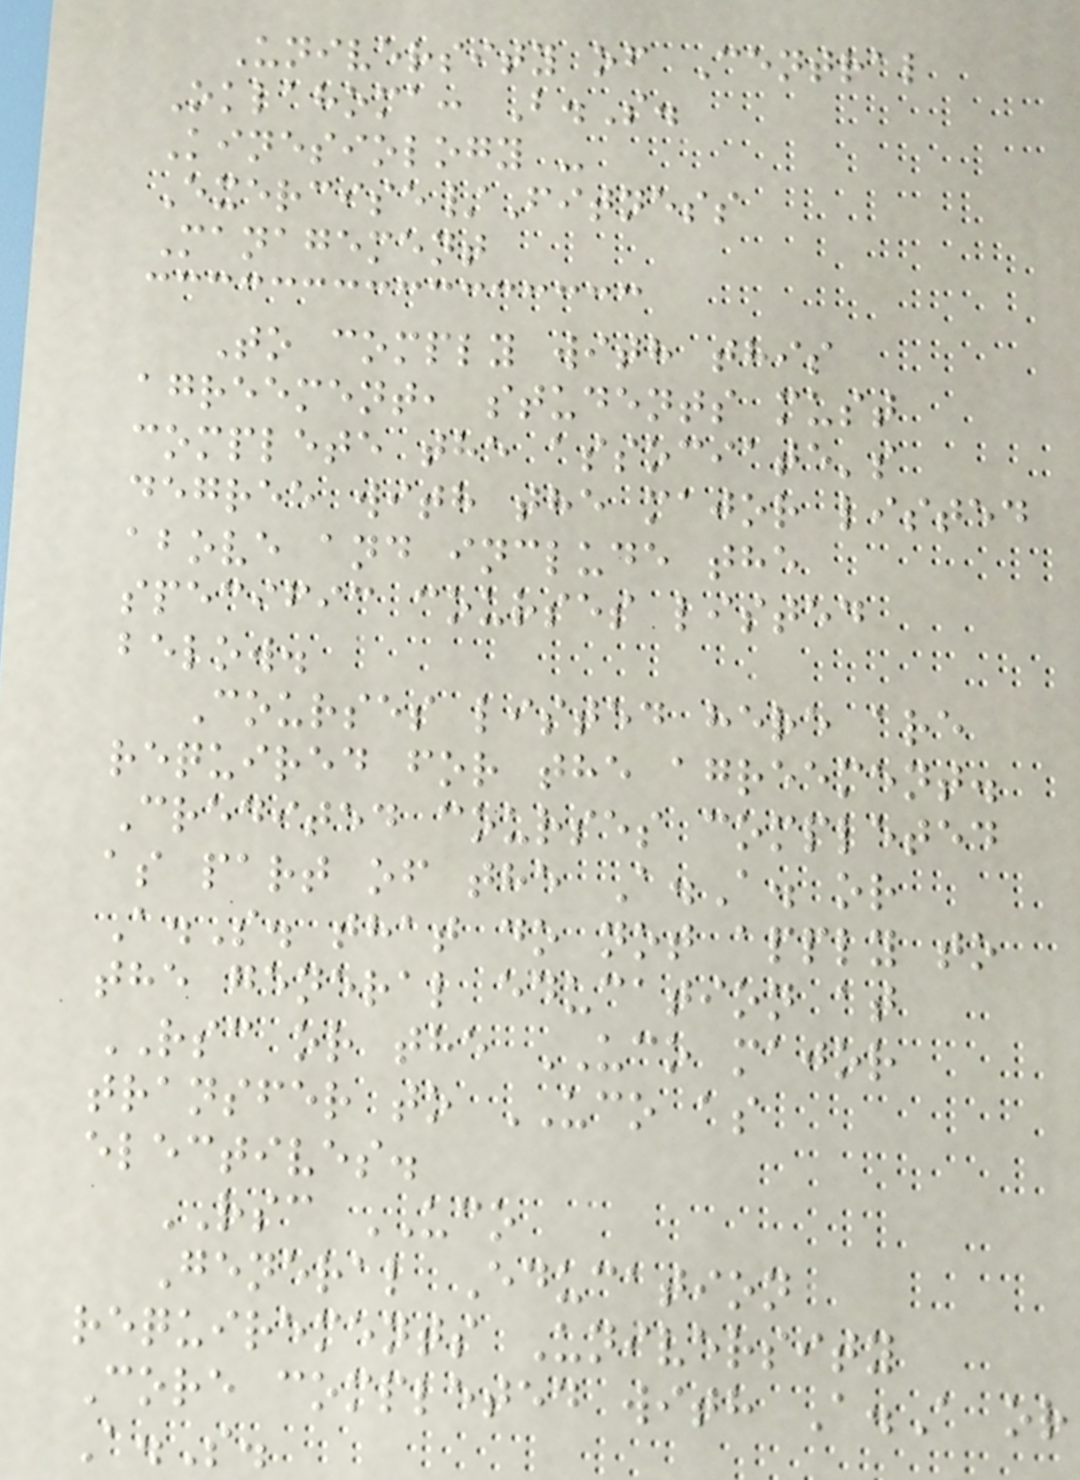University of Central
Oklahoma: B.S.
Kinesiology -
Exercise/Fitness
Management
To comply with this
agreement, students must
complete the associate's
degree with the major listed
above and include the
specific courses listed
below.
Courses listed here are
required for the agreement.
Credited courses completed
as part of the A.A. or
A.S. that do not apply to
the general education at
RSC or the UCO major
transfer to UCO as
electives.
RSC UCO
General Education
requirements University
Core completed with A.A or
A.S.
